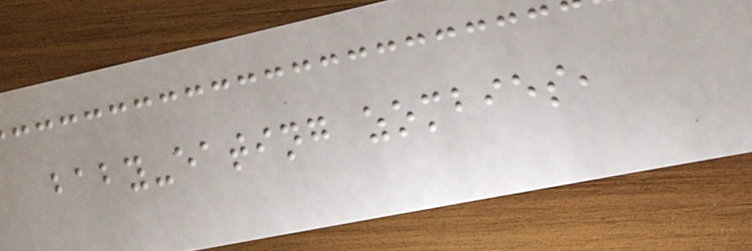baby-eating zombies,
